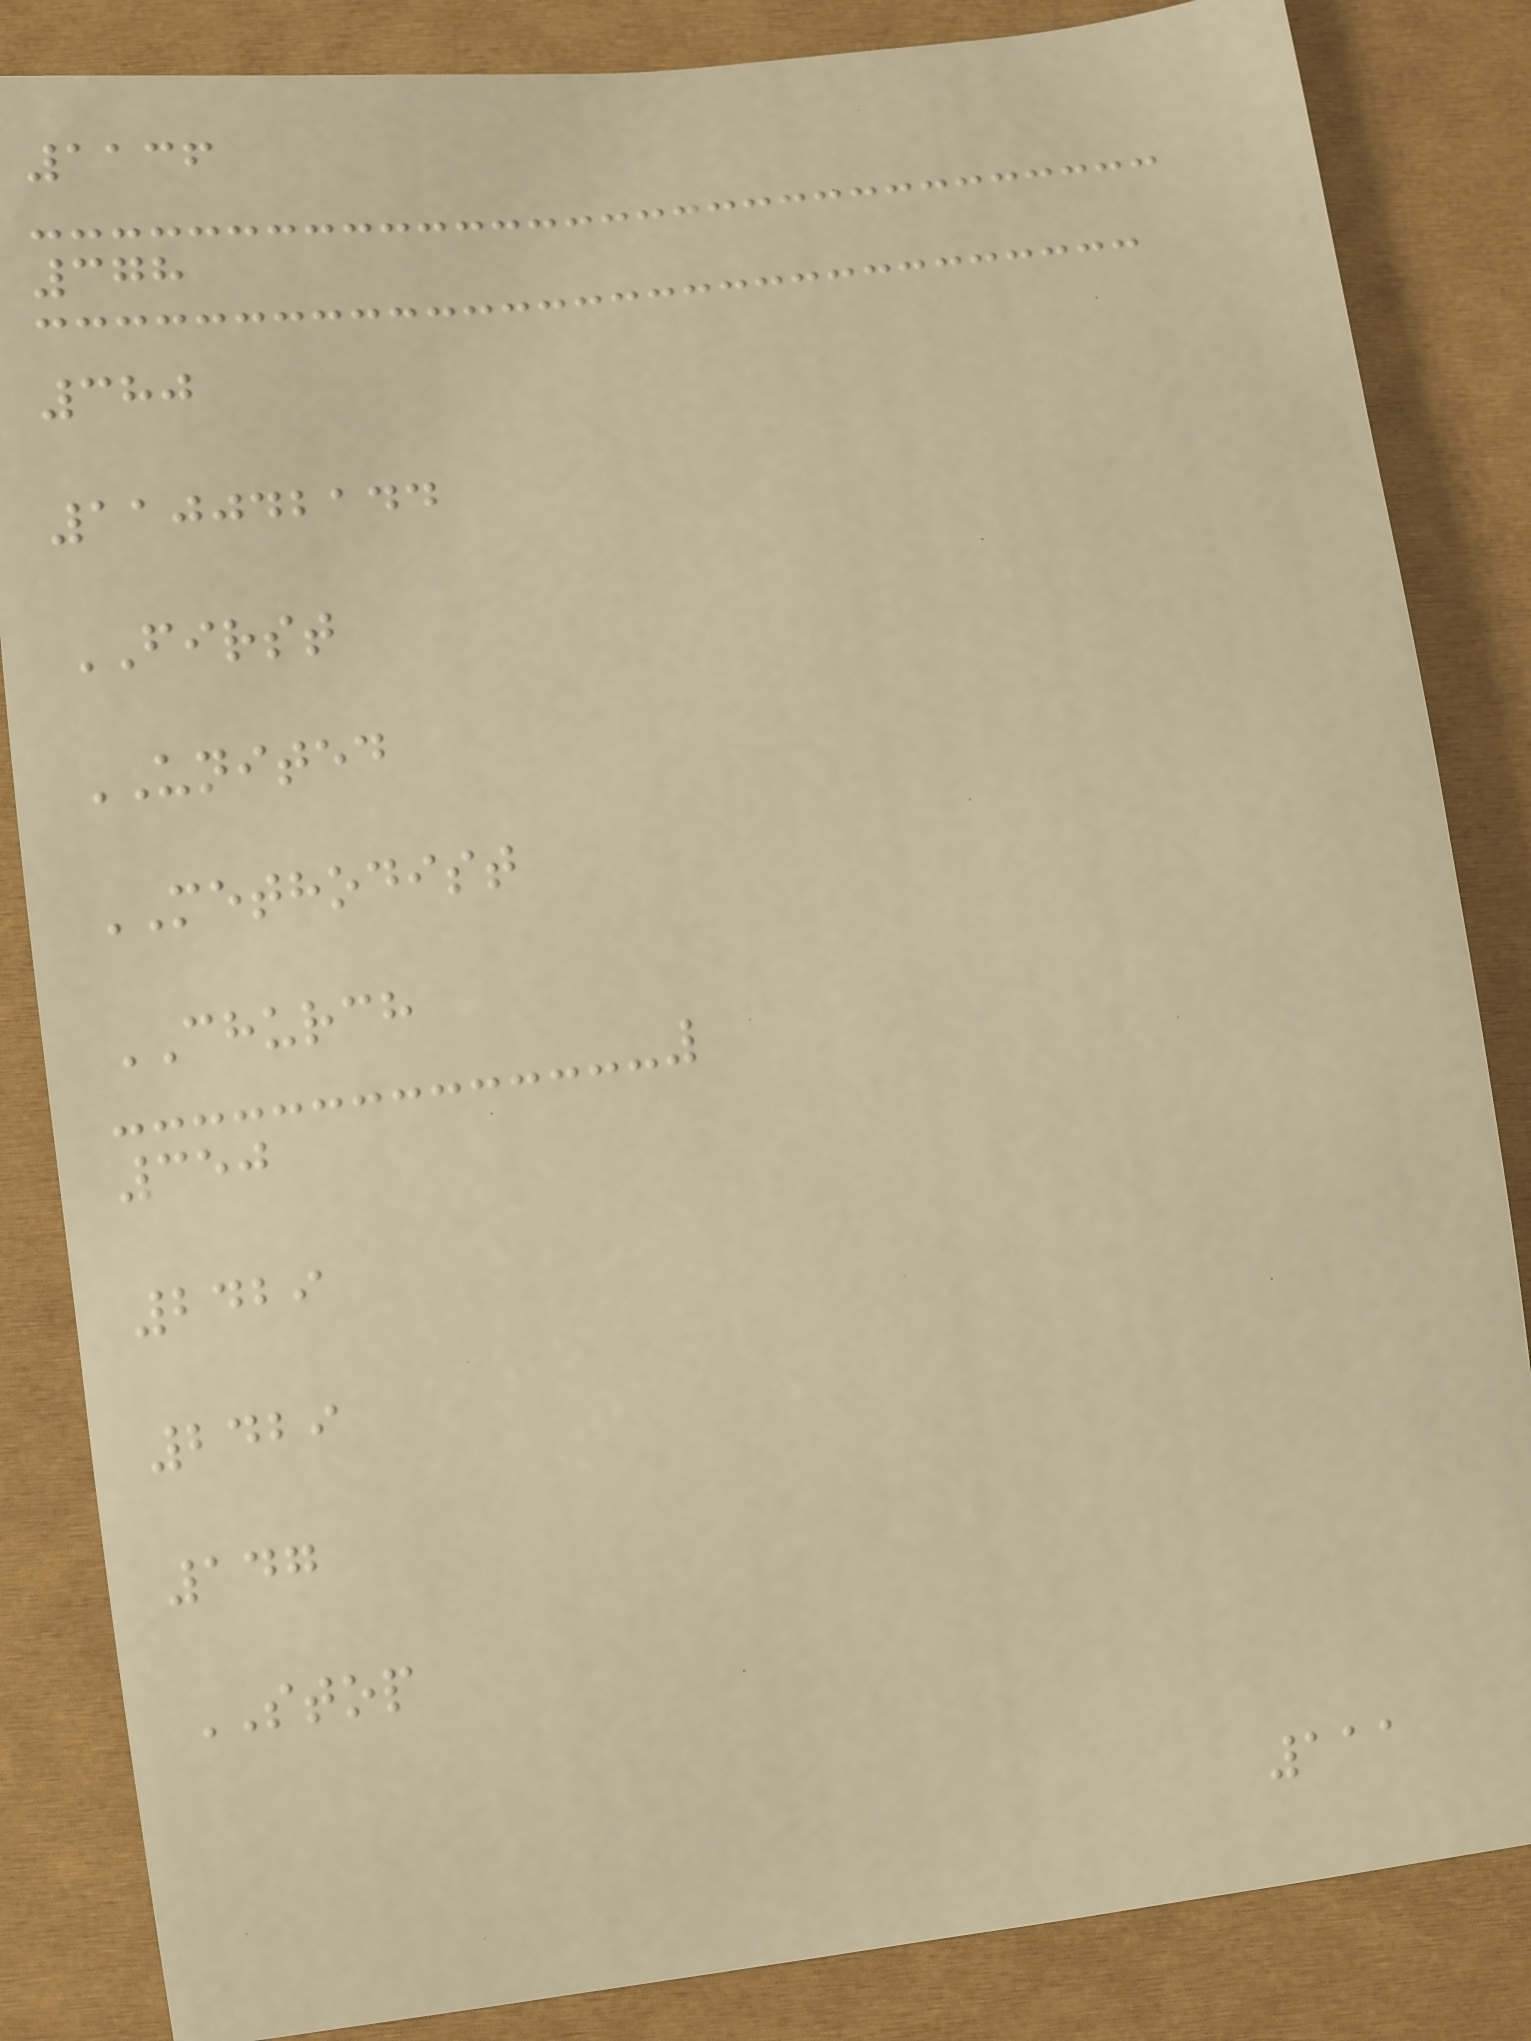1136
378
380
110042144
FIRST
UNITED
METHODIST
CHURCH
350
2429
2429
147
STOP
111
